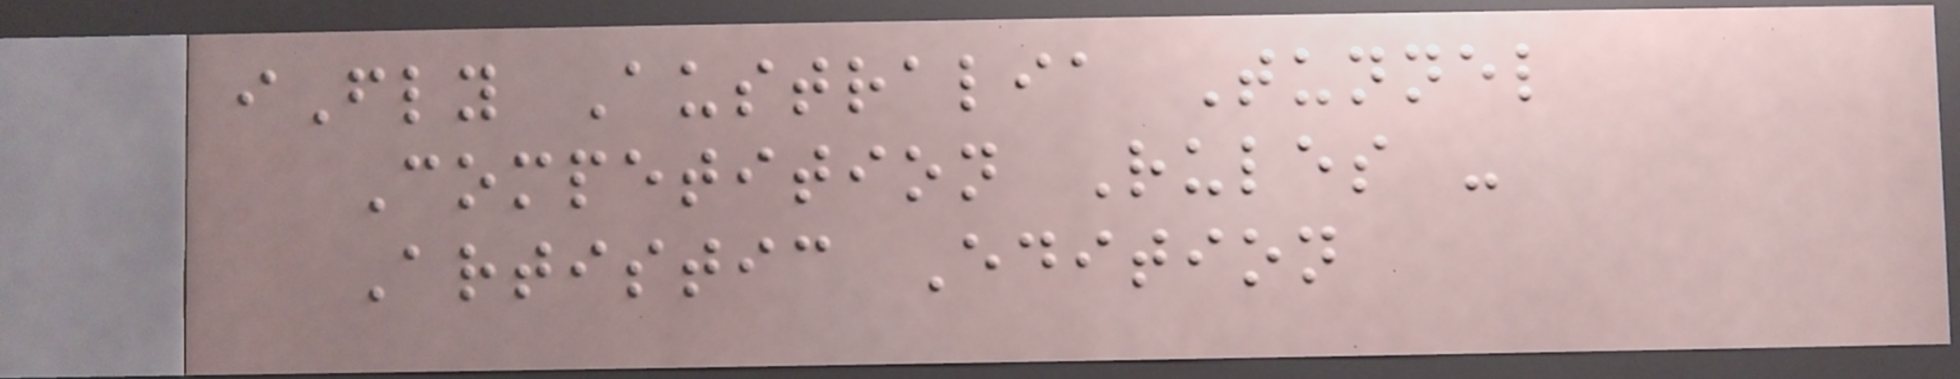iFly Australia Tunnel
Competition Rules -
Artistic Edition
